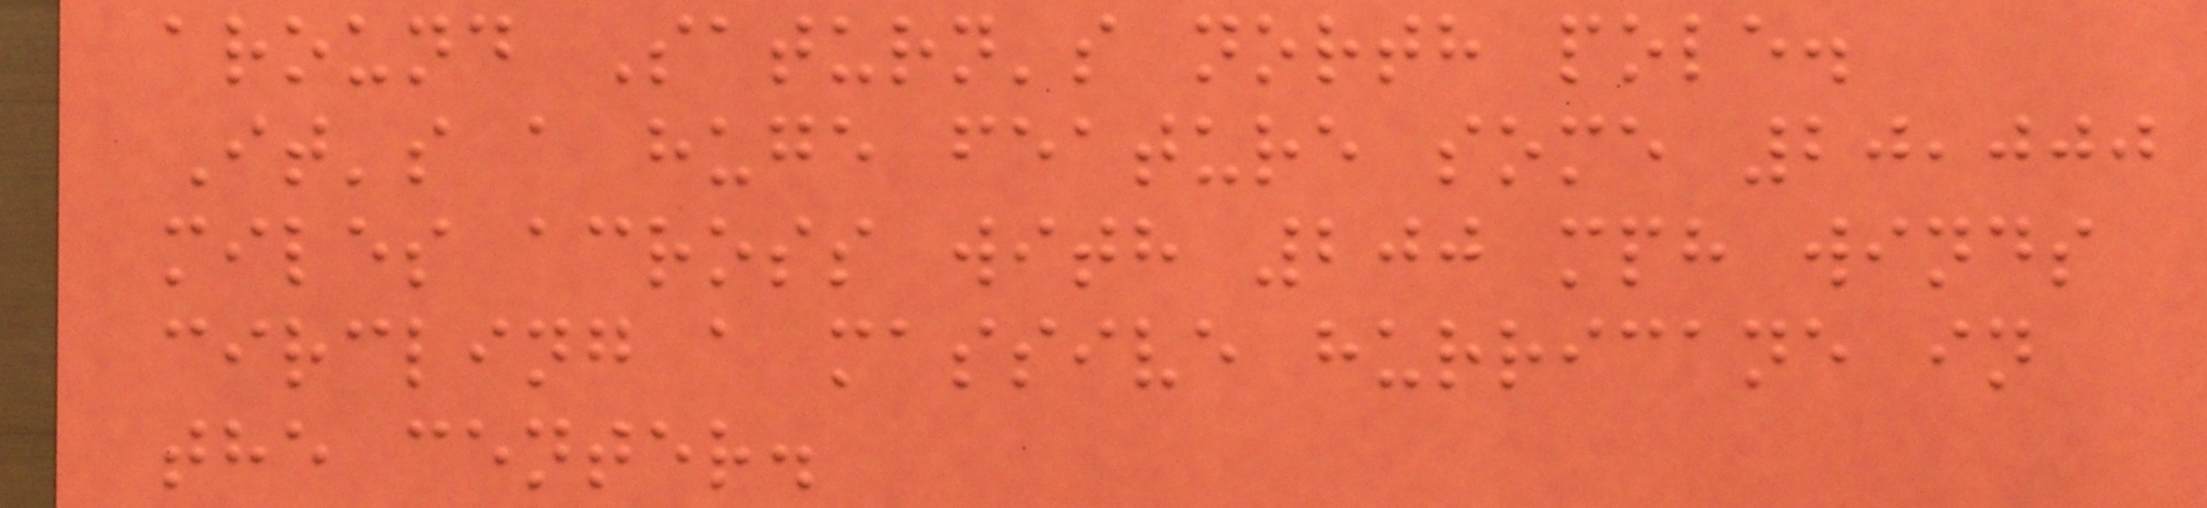around Saturn's north pole.
It's a huge feature some 20,000
miles across with 200 mph winds
circling a massive hurricane in
the center.
